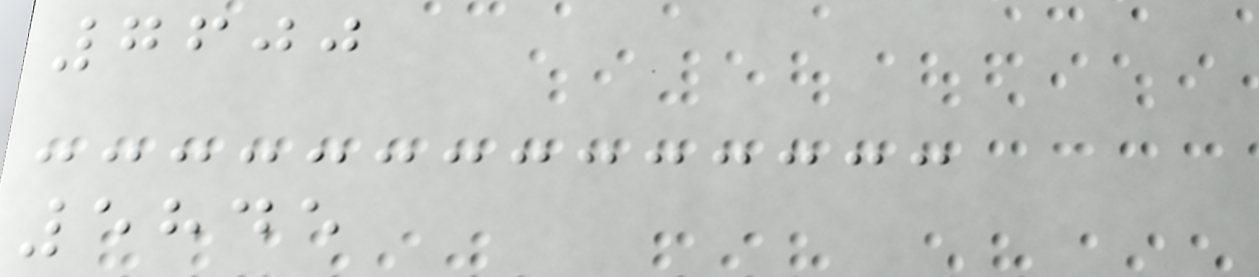7600
5845
